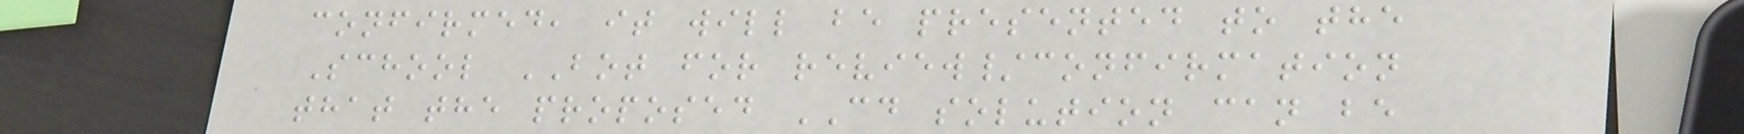confirmed, it will be presented to the
School BOT for review/confirmation
that the proposed CD solution can be
